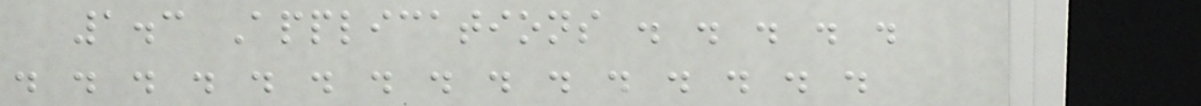1.3 Applications . . . . .
. . . . . . . . . . . . . . .
